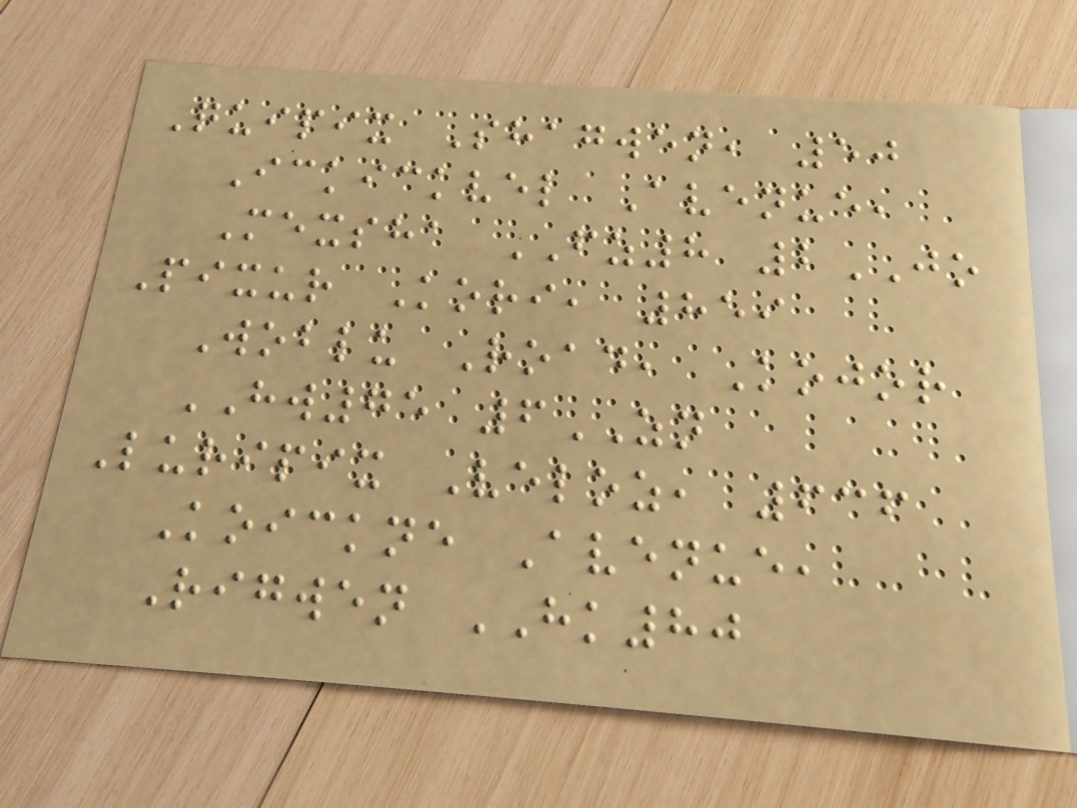Quipix Shagwen, 50
Ickickvel Avenue,
Mexsha FZ8 2JO
Pixur Kori, 859
Woblu Road, Kojor
HW75 6ZN
Luripix Veloz, 636
Koickne Avenue,
Rigwen HK80
